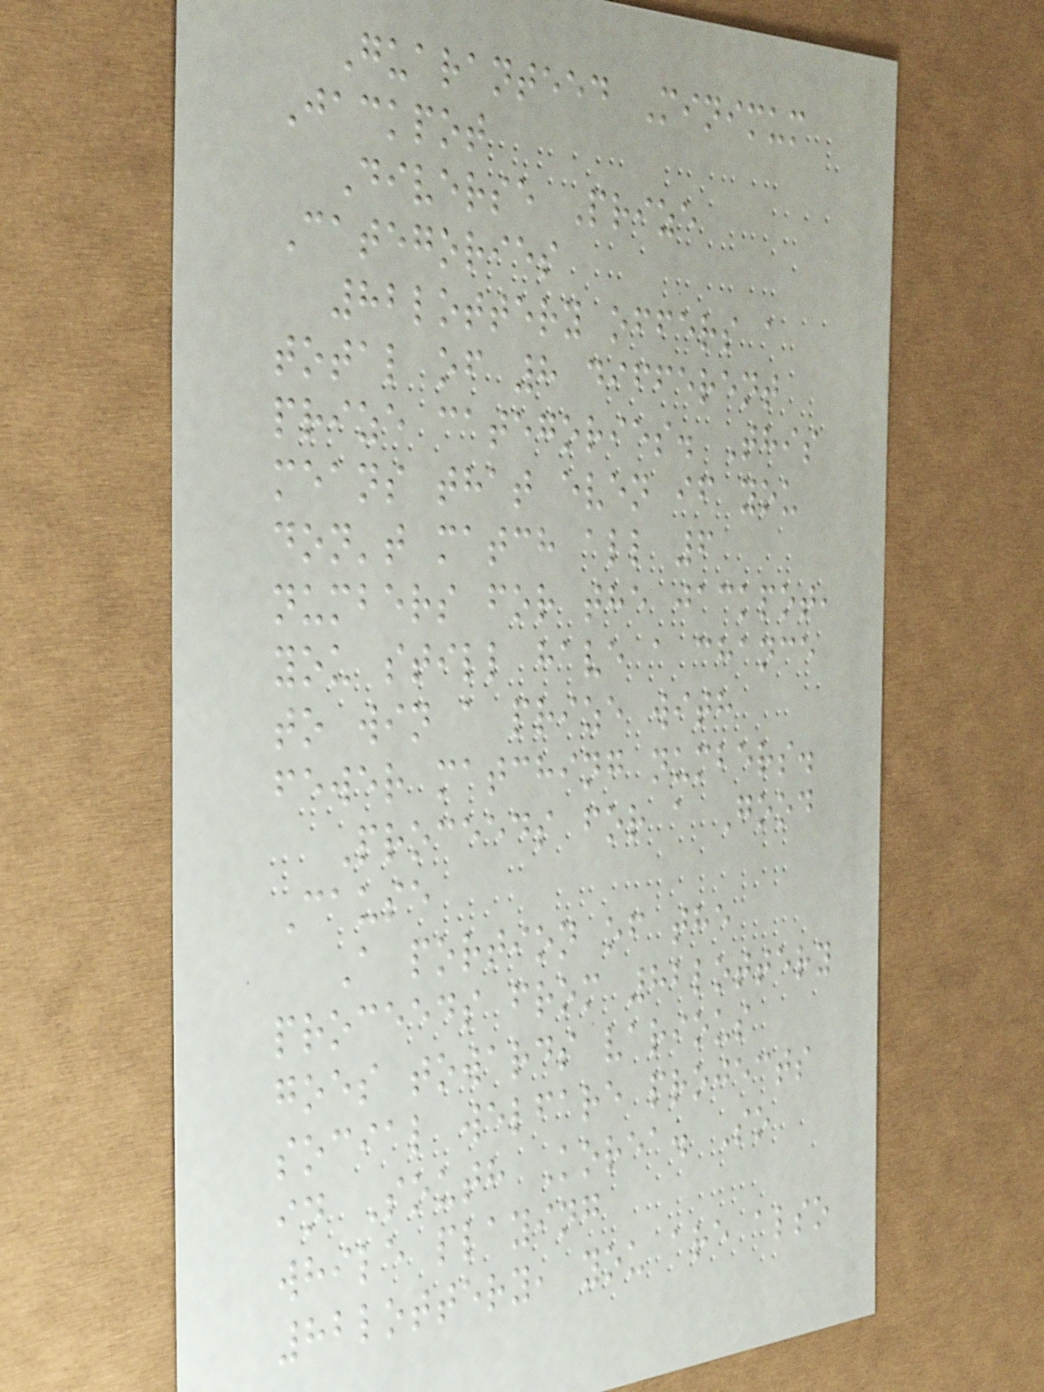Guaranteed Minimum
Jackpot
Diverse Prize
Categories
82lottery offers a
total of 8 different
prize categories. This
means that even if you
don't match all 6
numbers for the jackpot,
you still have a chance
to win a prize with
fewer matching numbers.
Proceeds for a Good
Cause
A portion of the
proceeds from 82lottery
goes towards various
social welfare projects
in South Korea. So
while playing
82lottery, you are also
